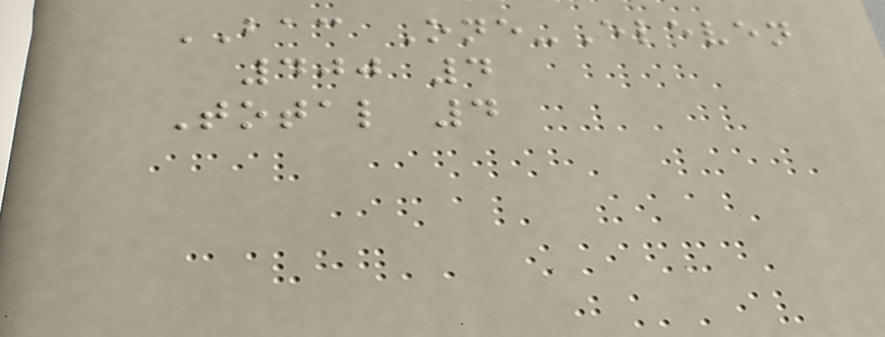BAC One-Eleven
400 4
Total 4
